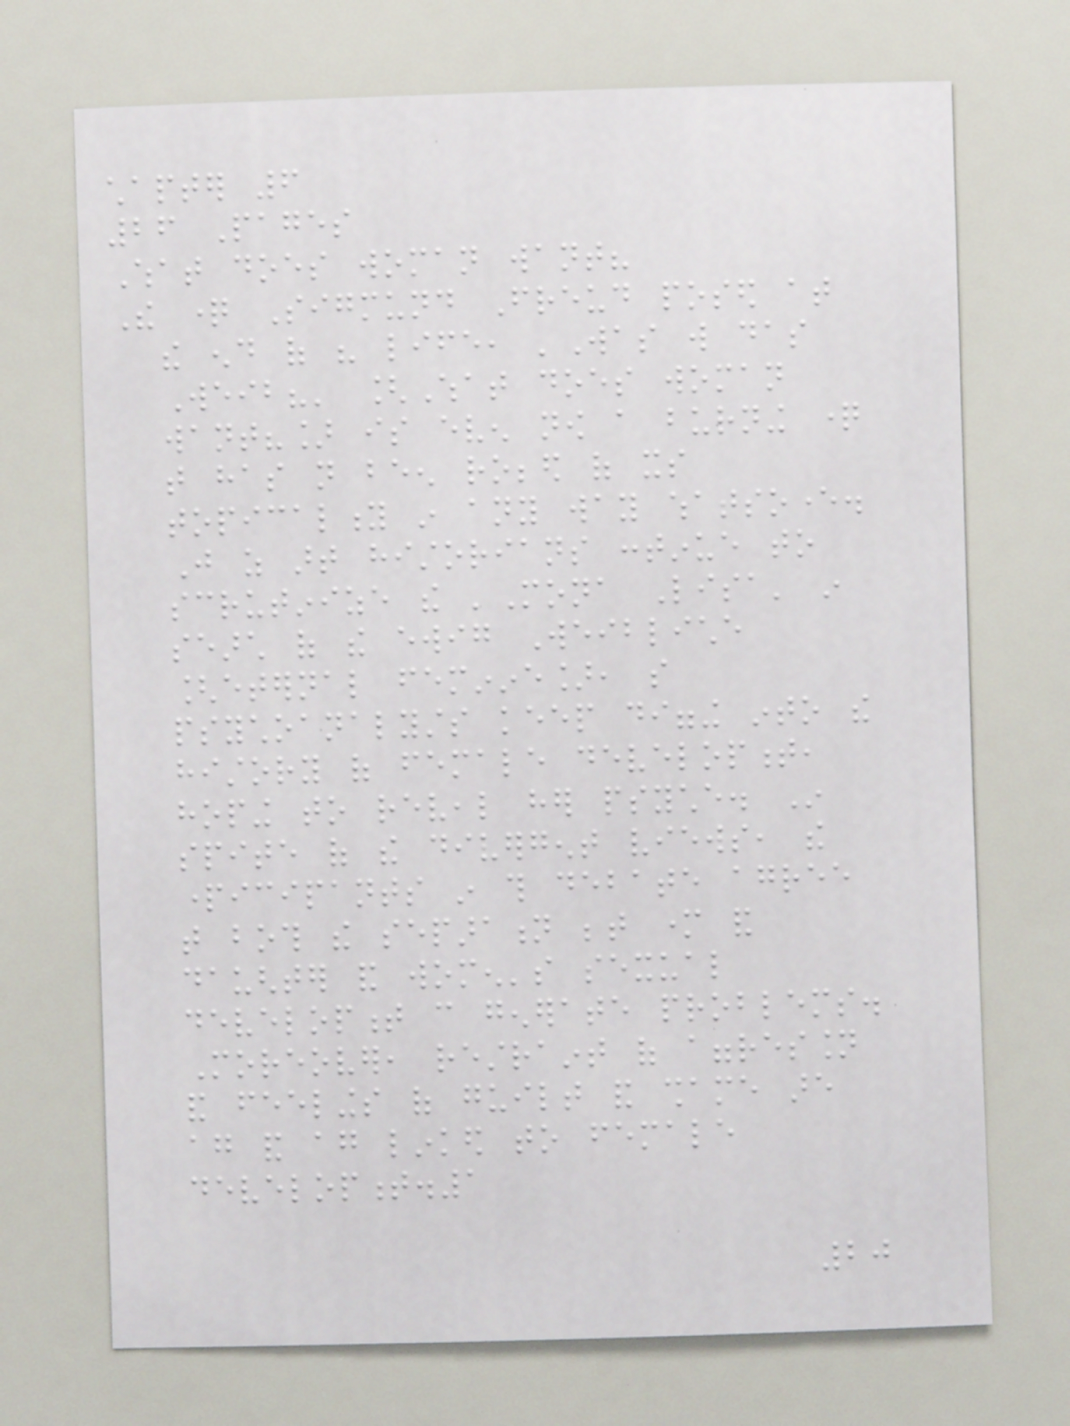chapter 6
26 Pages
What does woman want?
The question Sigmund Freud posed at
the end of his life, 'Was will das
Weib?' [What does woman
want?] is even now a burning question
that has not been robbed of its
topicality in any way whatsoever.
Just as art historians continue to
scrutinize the 'Mona Lisa' in
search of the ewig Weibliche
[eternal feminine], so
psychoanalysts keep digging into the
history of female development,
hoping to reveal her psyche. In
spite of the divergent views, the
participants in this debate agree
that both the separation between mother and
daughter and women's sexual
development can generate problems.
Moreover, restraint of aggression
and feelings of guilt and shame are
again and again linked to female
development.1
20
